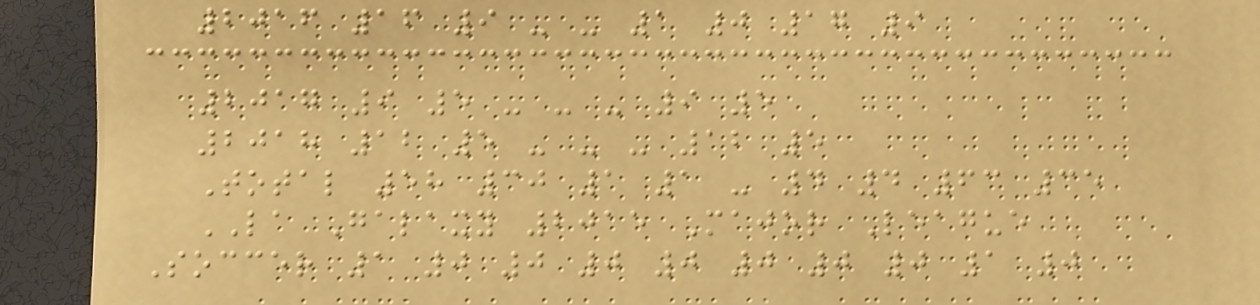2016 16 9 - - 1 0 17 9
2017 9 5 - - - 9 5
2018 12 5 - - - 12 5
Total 58 30 1 1 - 4 4 63 35
LA Galaxy 2015 Major League
Soccer 1 0 0 0 0 0 0 0 1 0
